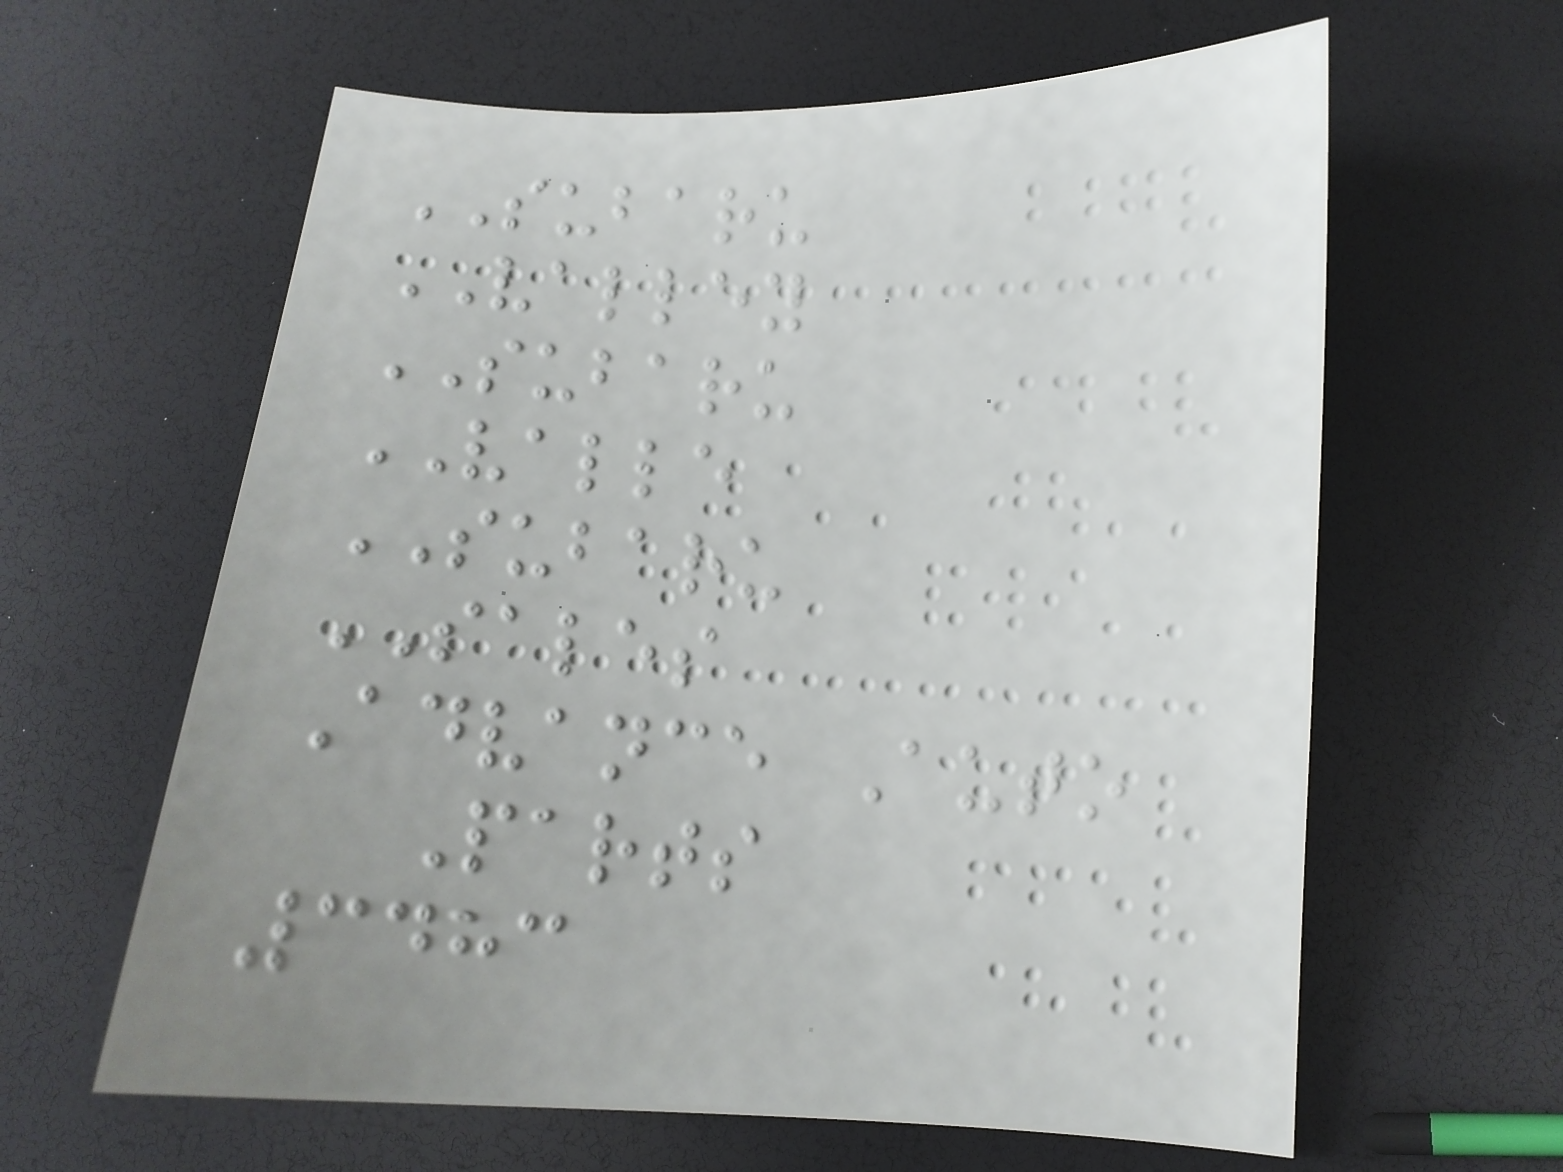SUBARU
VALLEY
SUBARU
VALLE
SUBARU
SALES
Advance Auto
Parts
3483
